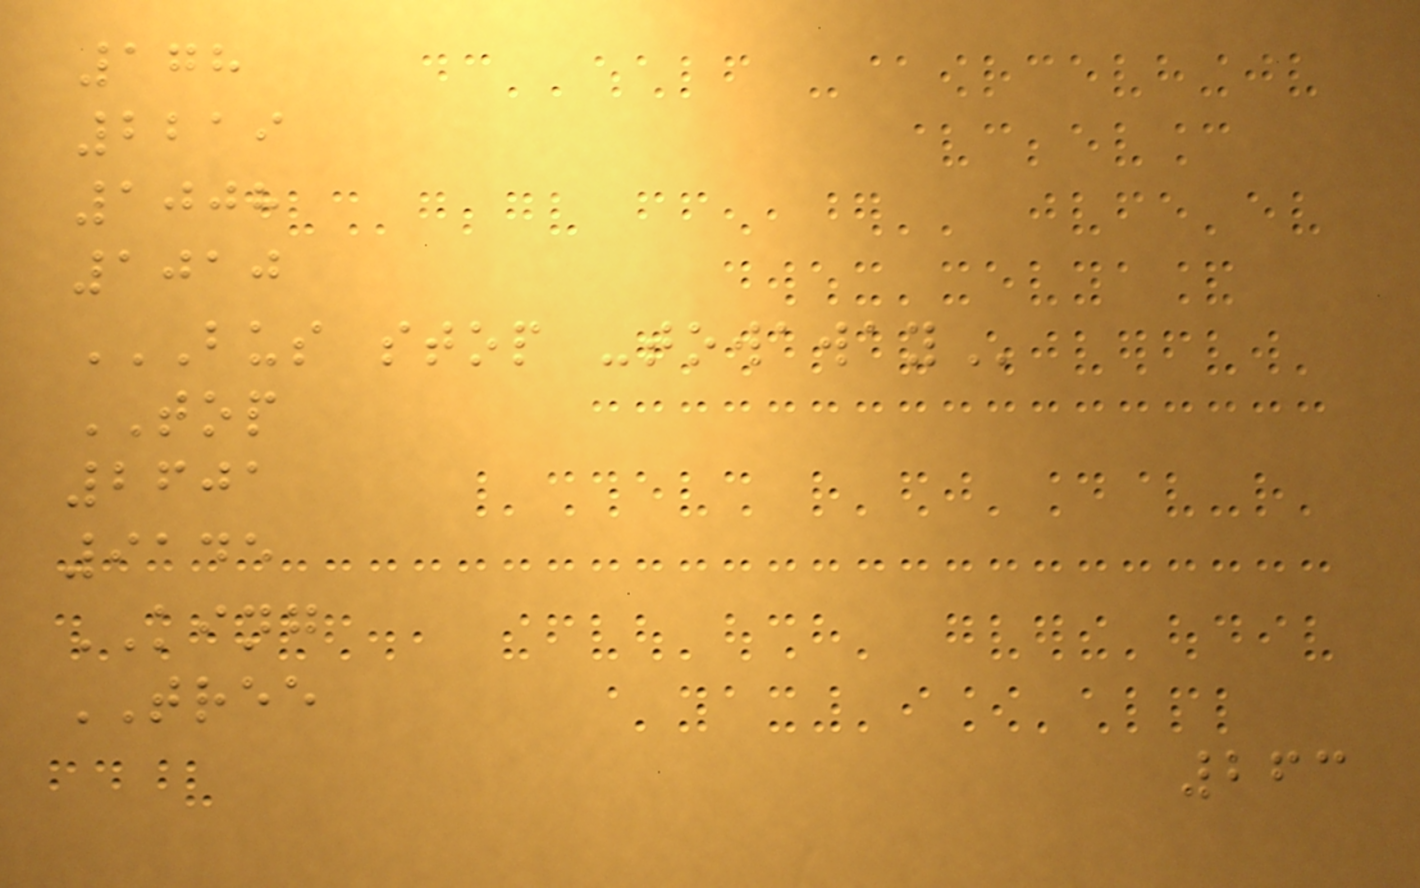178
2219
1008
1010
BUS STOP -TOWAWAY
TOP
2601
9145
KING
TREE
263
